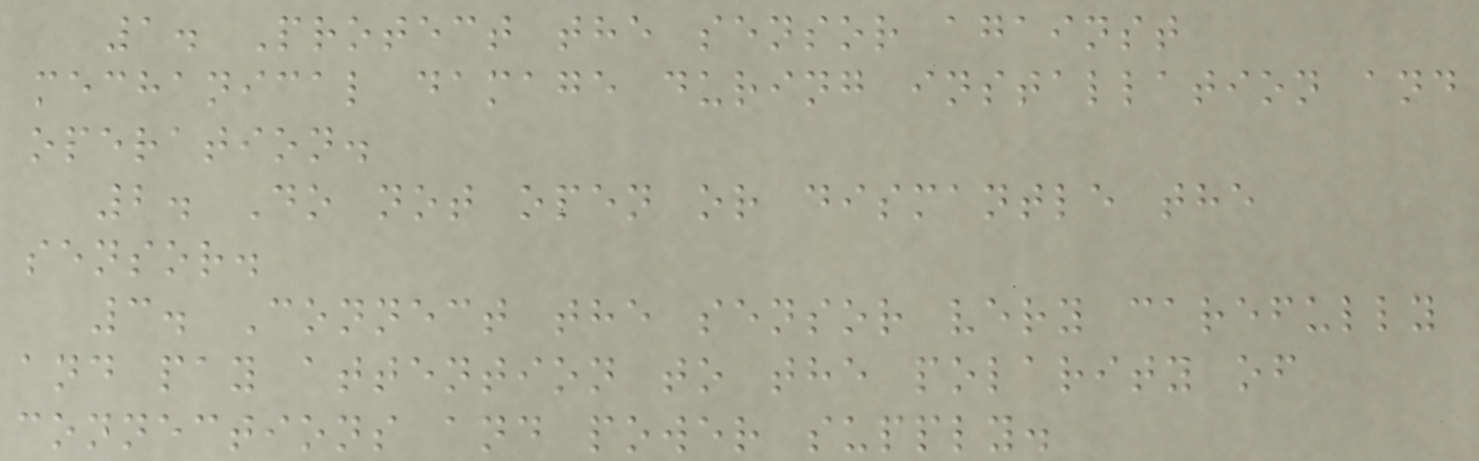1. Protect the sensor against
mechanical damage during installation and
operation.
2. Do not open or dismantle the
sensor.
3. Connect the sensor very carefully
and pay attention to the polarity of
connections and power supply.
